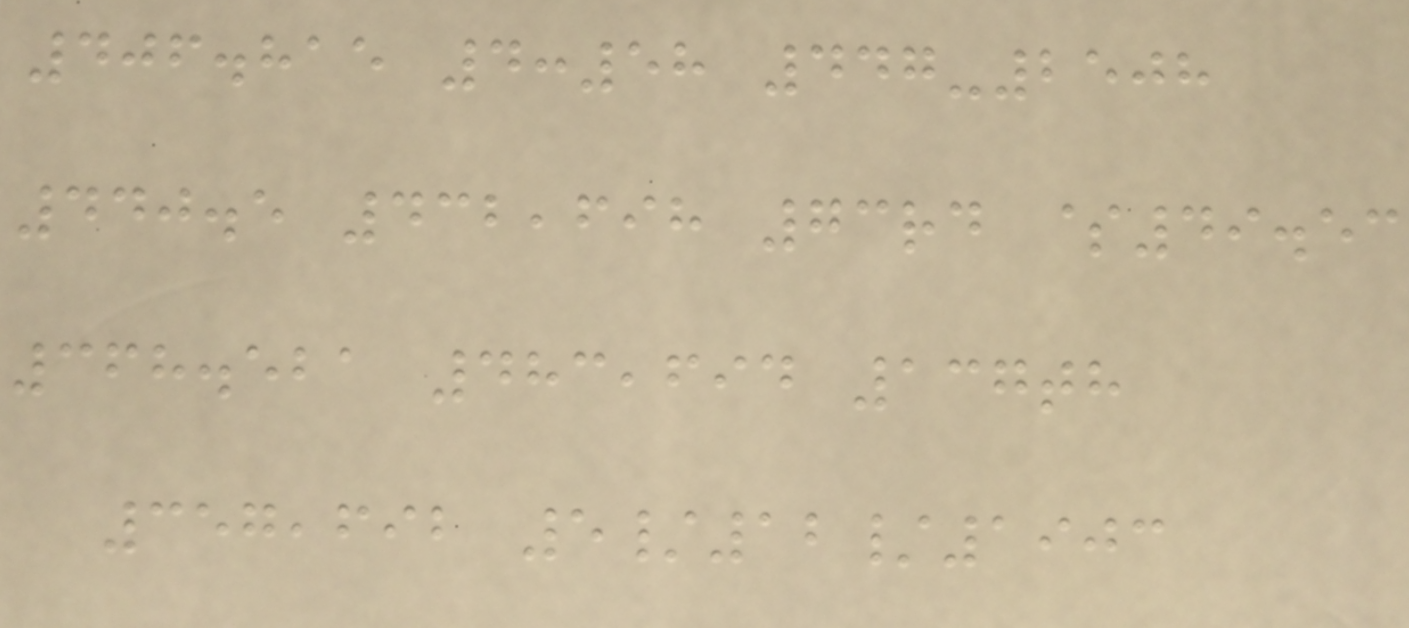406.815 4:58 447-2508
440.5 432,698 73rd $49.53
368.521 483,694 137th
357,692 5/12/1903
